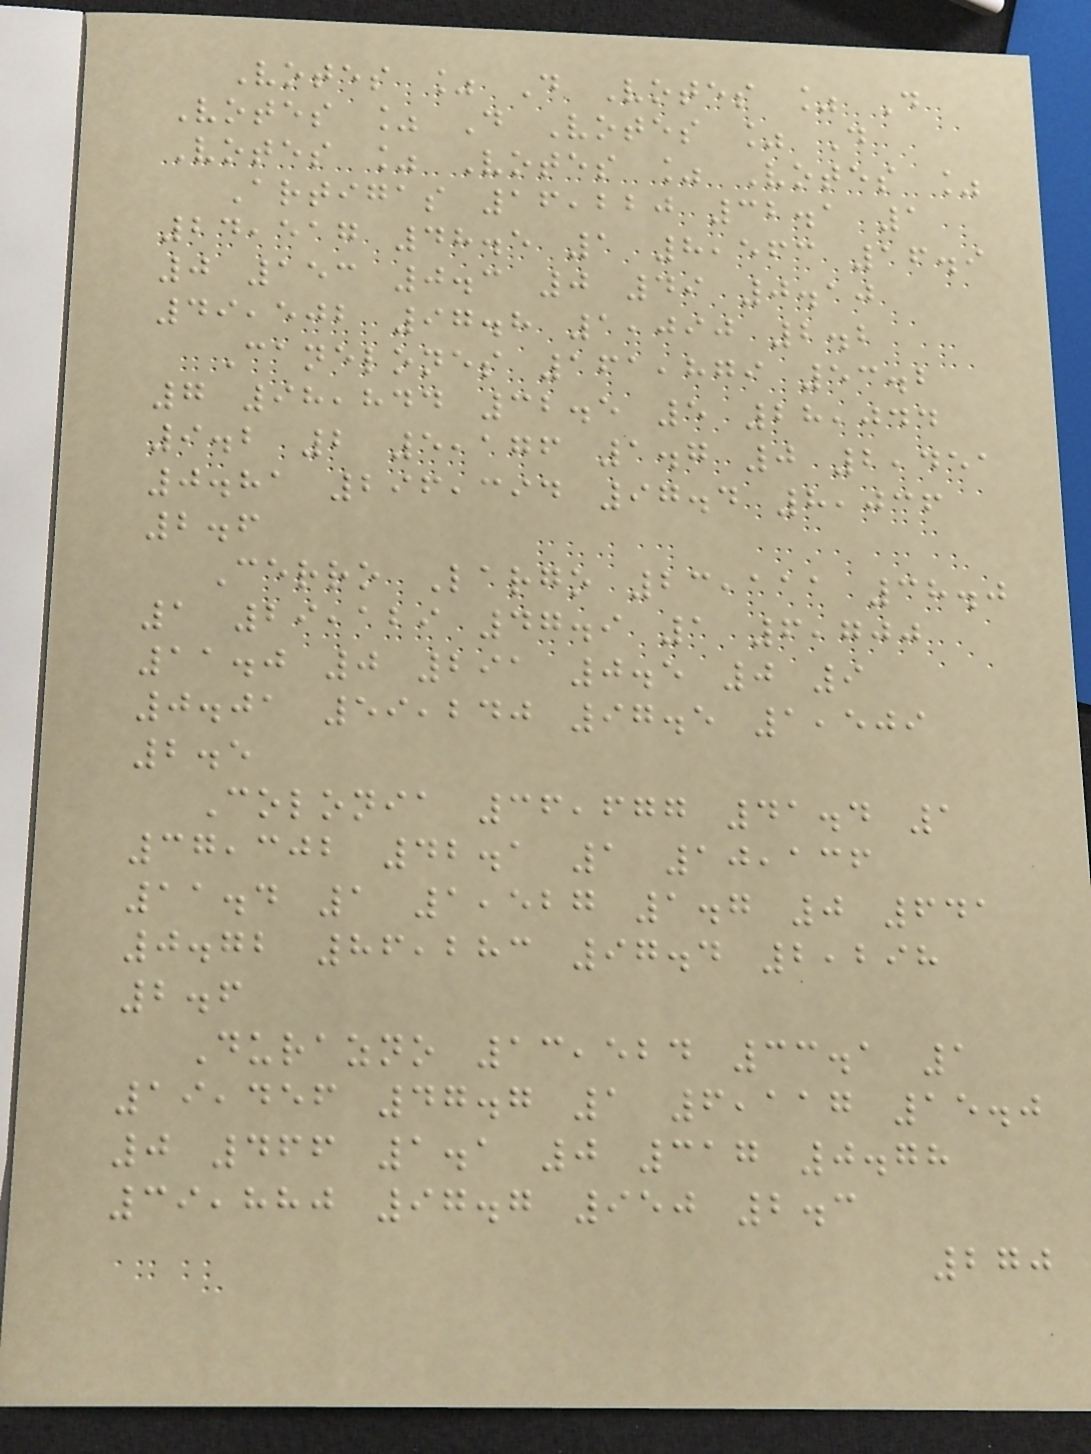Votes % D Votes % D
Votes % D Votes % D
Votes % Votes % Votes %
Artigas 16,220 32.1 1
24,517 48.5 1 8,563 16.9
0 153 0.3 0 49 0.10
49,502 97.8 1,090 2.2
Canelones 161,879 53.2
7 98,844 32.5 5 28,044
9.2 2 5,176 1.7 0 2,451
0.81 296,394 97.4 8,036
2.6
Cerro Largo 23,111 38.0
1 29,129 47.9 1 6,700
11.0 0 291 0.5 0 9
0.01 59,240 97.5 1,509
2.5
Colonia 36,677 41.4 1
37,302 42.1 1 10,136
11.4 1 1,527 1.7 0 641
0.72 86,283 97.4 2,298
2.6
Durazno 13,524 33.1 1
19,456 47.7 1 6,117 15.0
0 466 1.1 0 317 0.78
39,880 97.7 950 2.3
270
